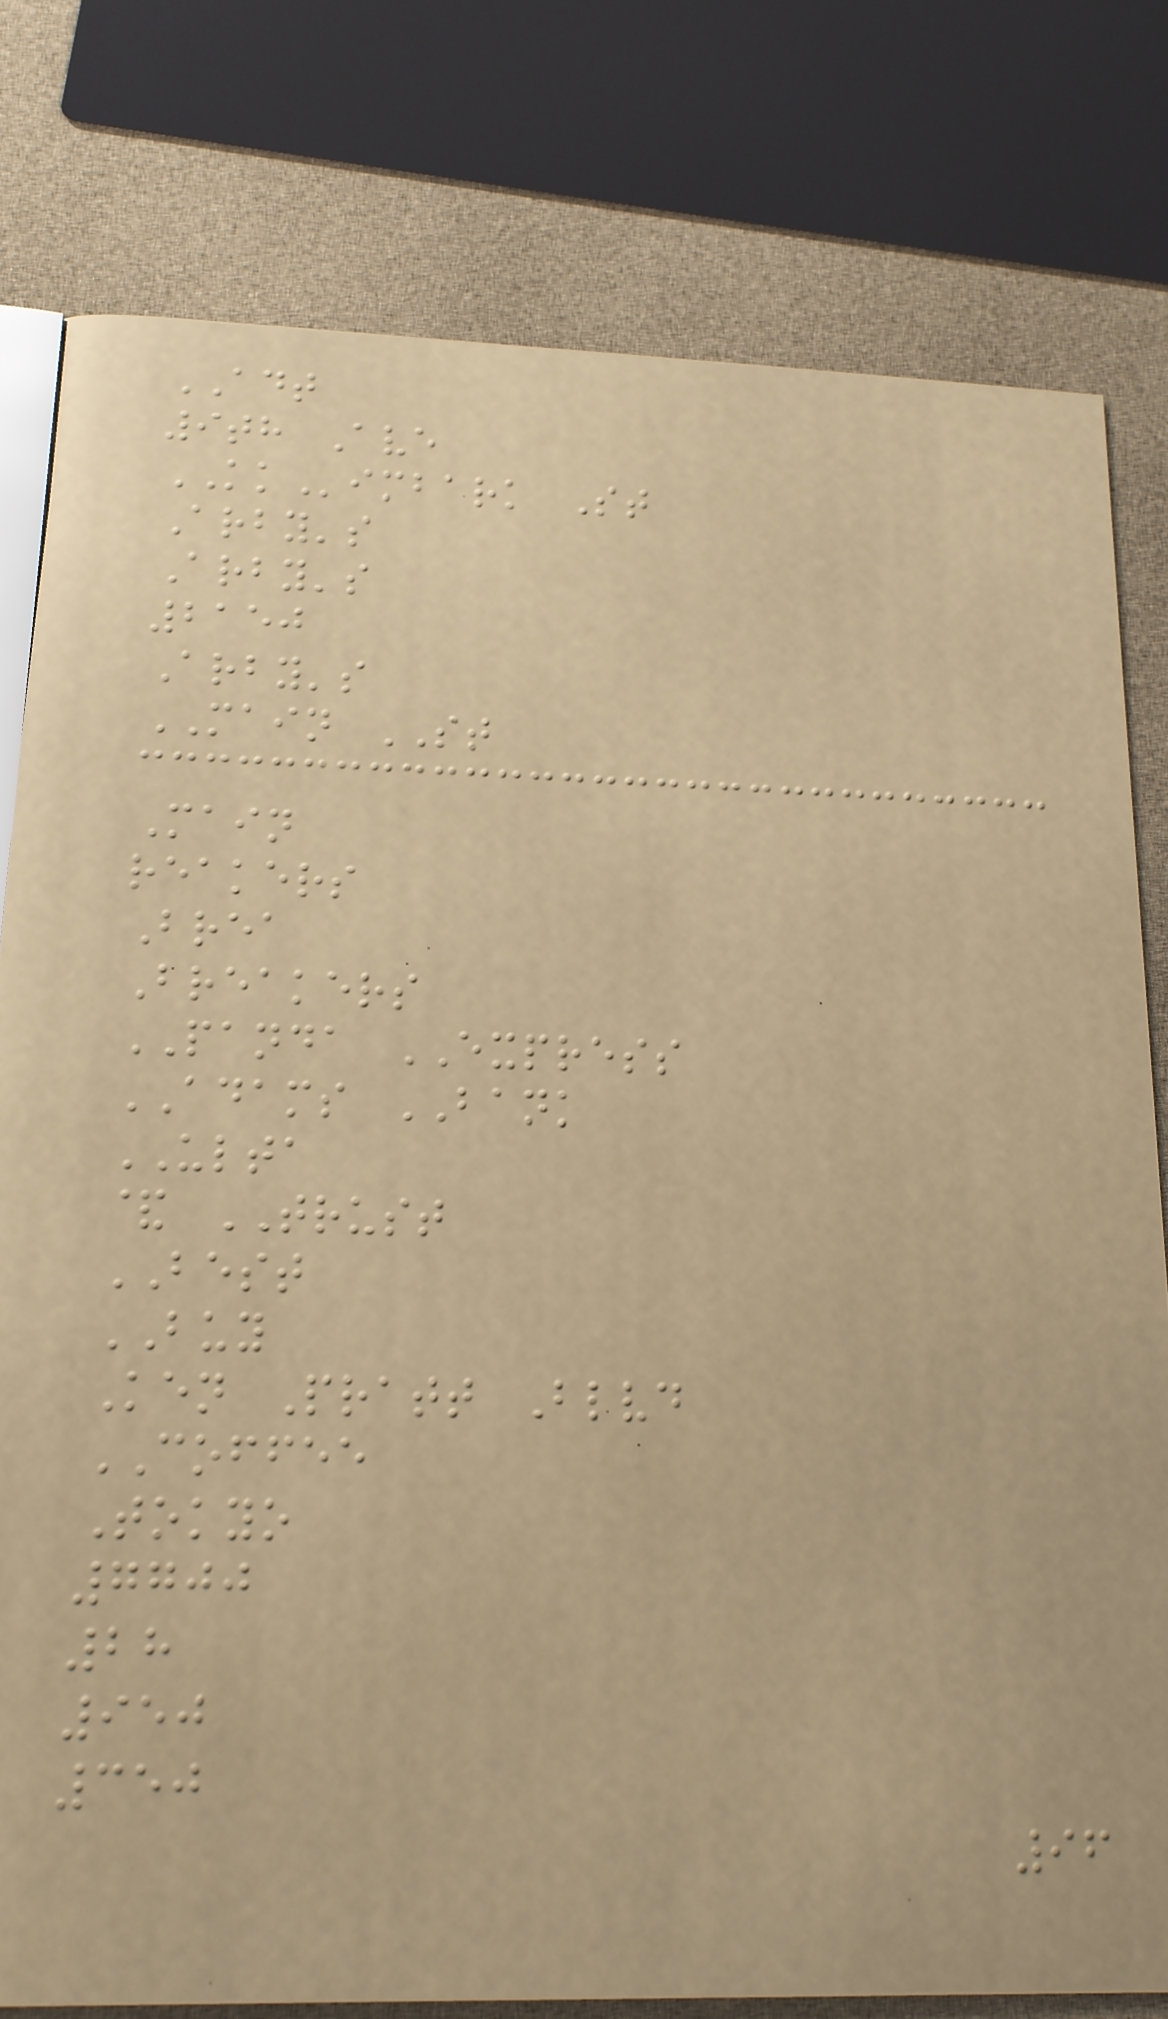ADT
9th Ave
KKimbark St
Arby's
Arby's
2150
Arby's
MAIN ST
Main
reakers
Brea
Breakers
PANDA EXPRESS
ADAMS BANK
ULTA
& TRUST
BEST
BUY
Ken Pratt Blvd
COFFEE
Tokyo
7700
28
950
350
96
